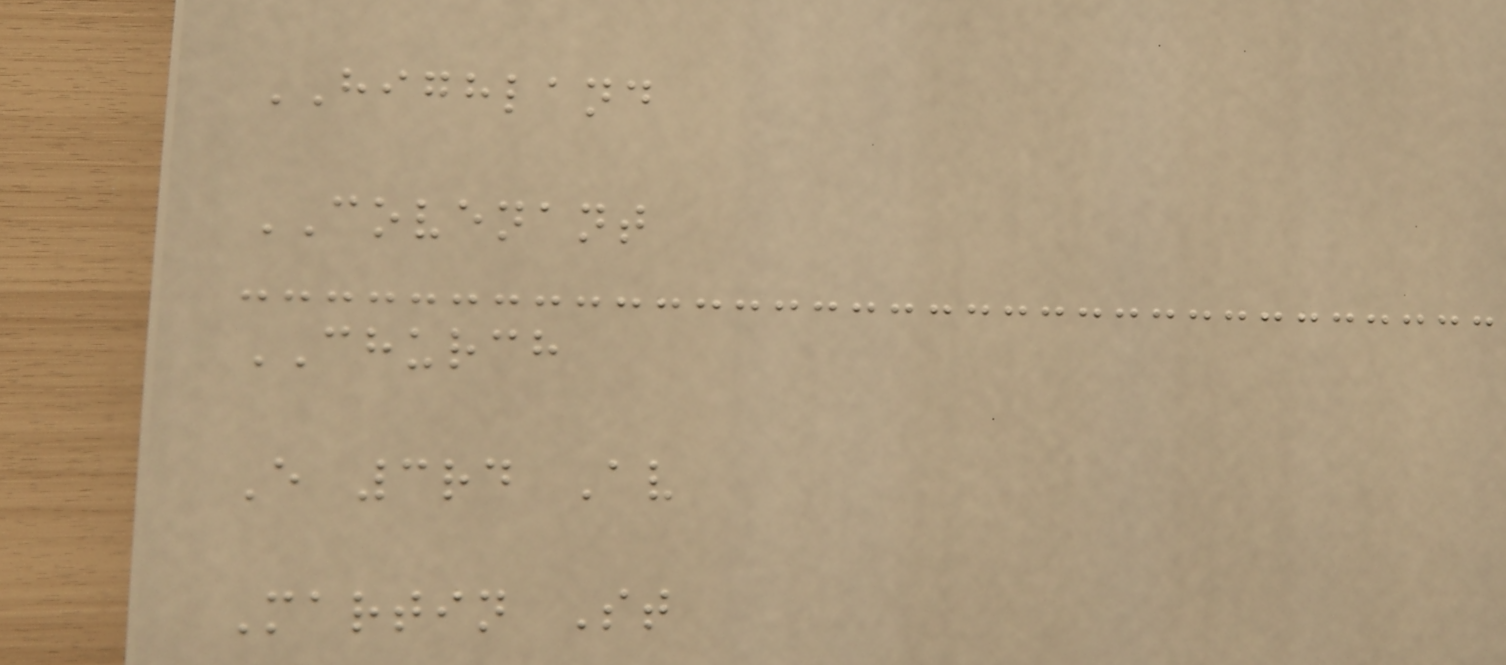HIGHLAND
COVENANT
CHURCH
E 3rd Av
Martin St
